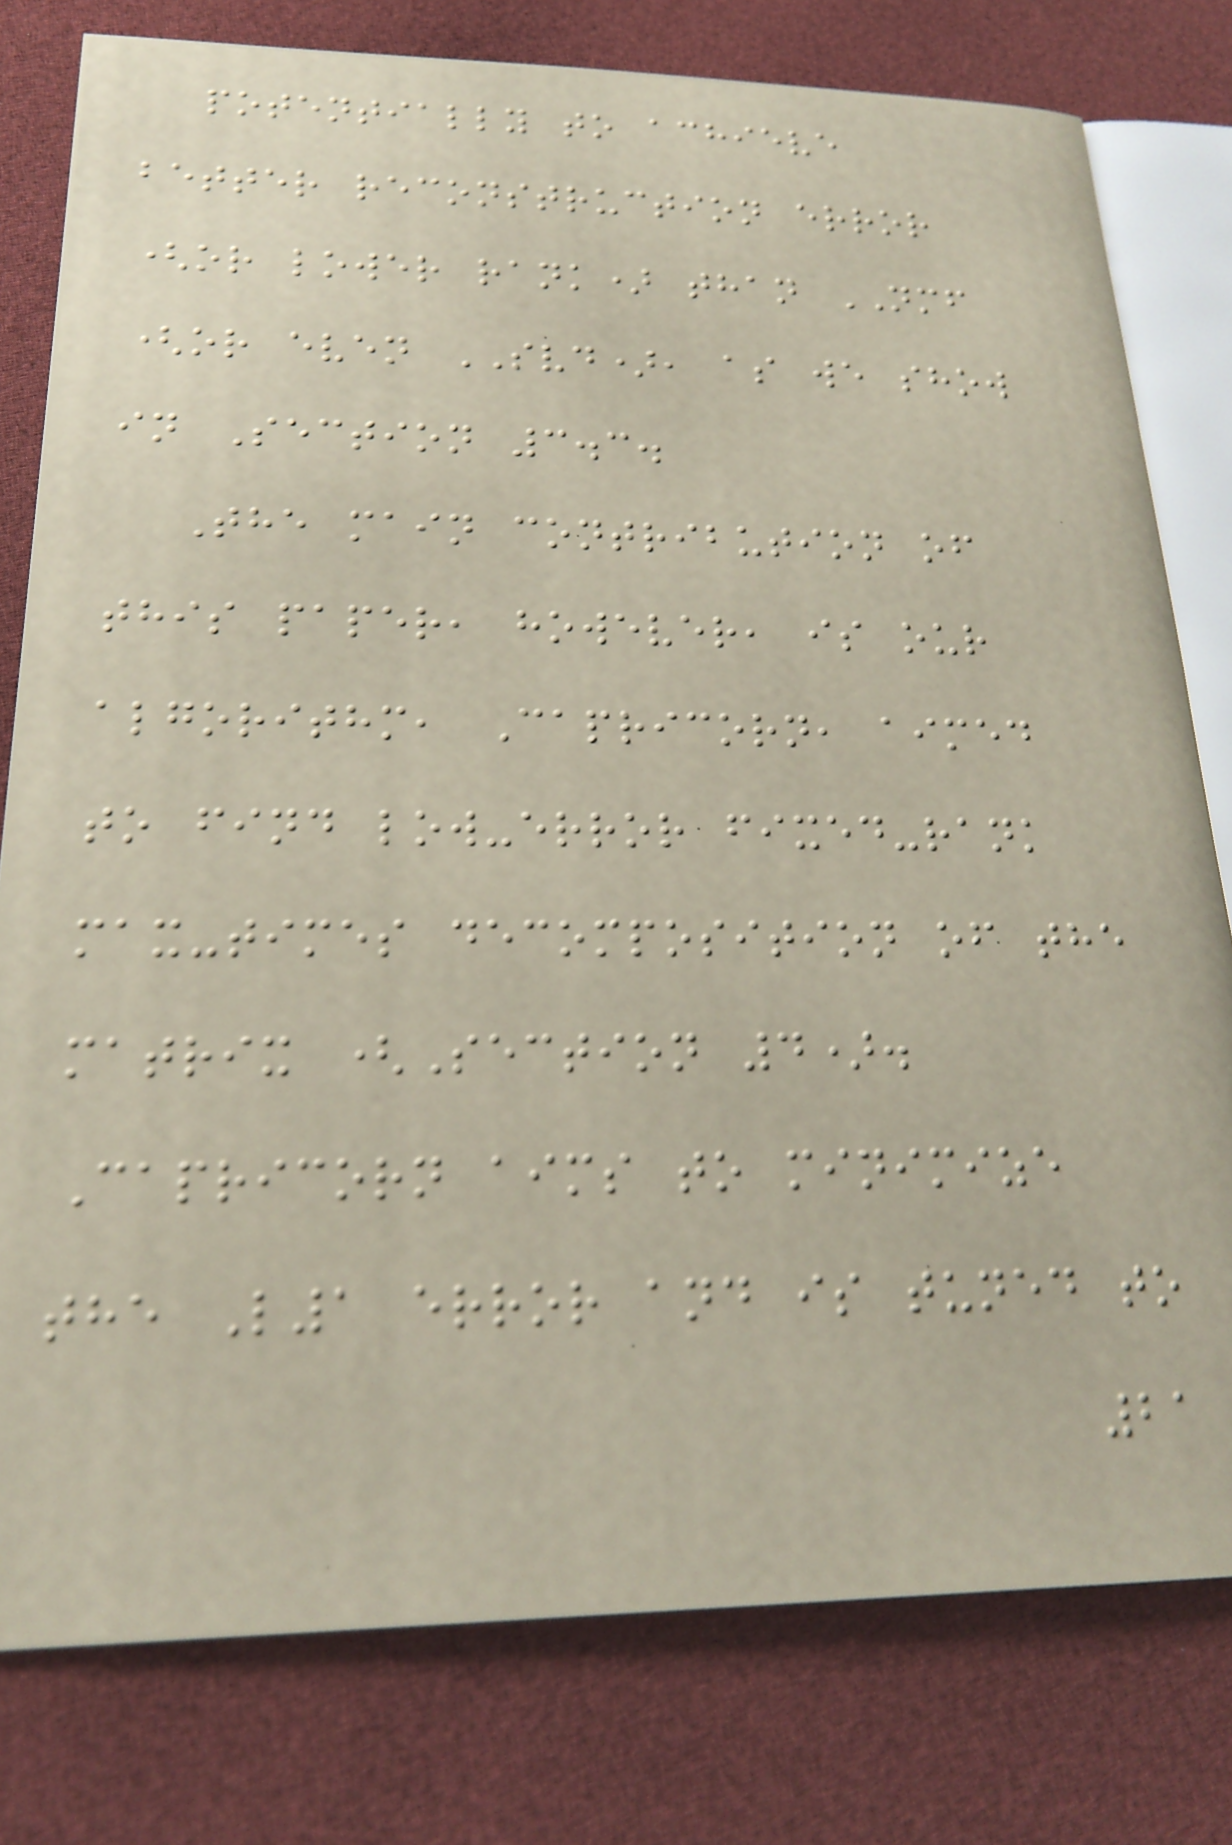potentially to achieve
better reconstruction error
(or lower rank) than NMF
(or even SVD), as we show
in Section 3.3.
The main contribution of
this paper, however, is our
algorithm, Capricorn, aimed
to find low-error fixed-rank
max-times decomposition of the
matrix (Section 4).
Capricorn aims to minimize
the L1 error and is tuned to
21
